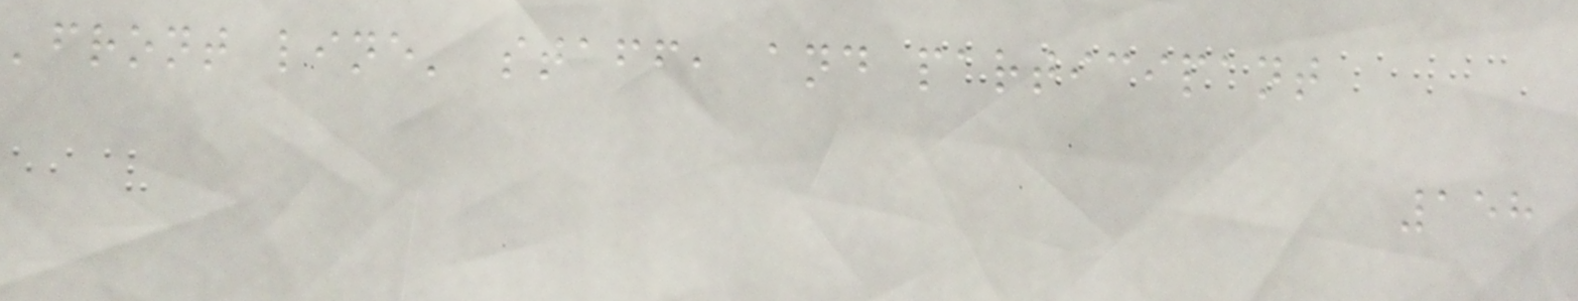'front line' staff, and participant
158
